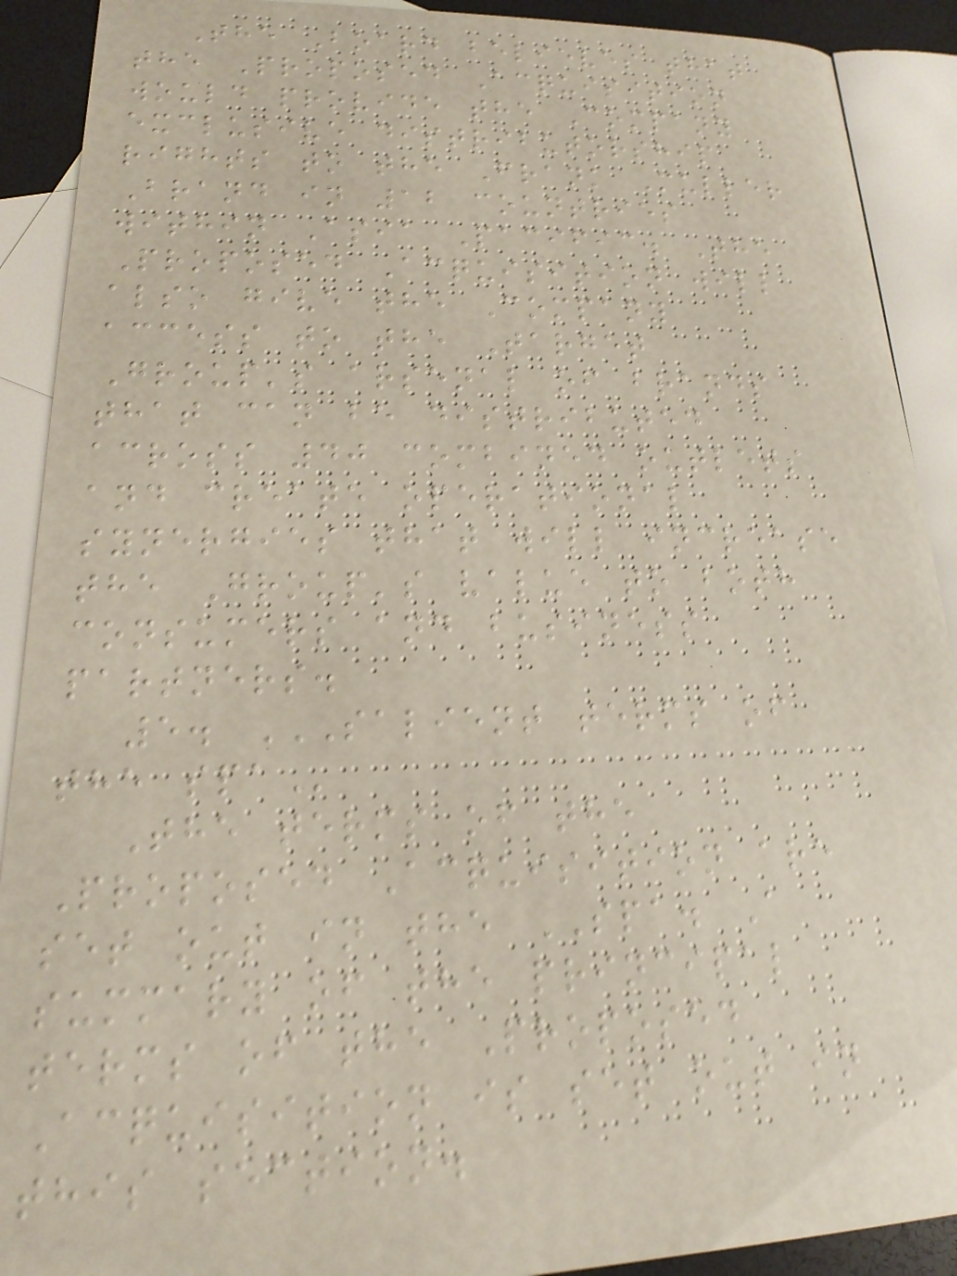The Board believes that
the Proposed Acquisition
would provide the Company
exclusive distributorship
rights to the Frank Muller
Brand in 12 countries
within Asia Pacific. The
Proposed Acquisition will
also give the Company
access to the Target
Group's arsenal of brands
that can be distributed
across 40 combined outlets
and create operational
synergies that will increase
the Group's value to both
consumers and business
partners.
5. SALIENT TERMS OF
THE SPA
The terms of the
Proposed Acquisition are
set out in the SPA. A
summary of the principal
terms of the Proposed
Acquisition is set out in
this section.
